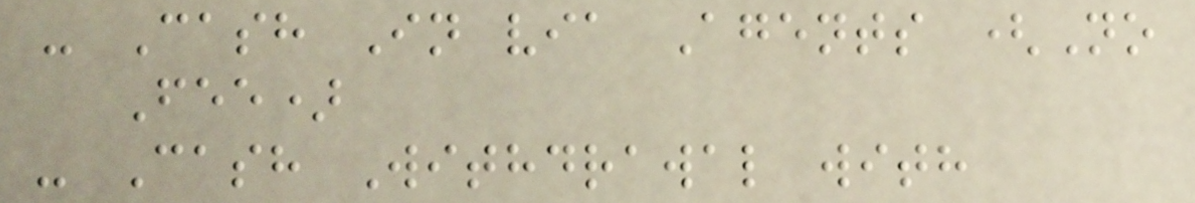- Cash In via Agents (No
Fee)
- Cash Withdrawal with
